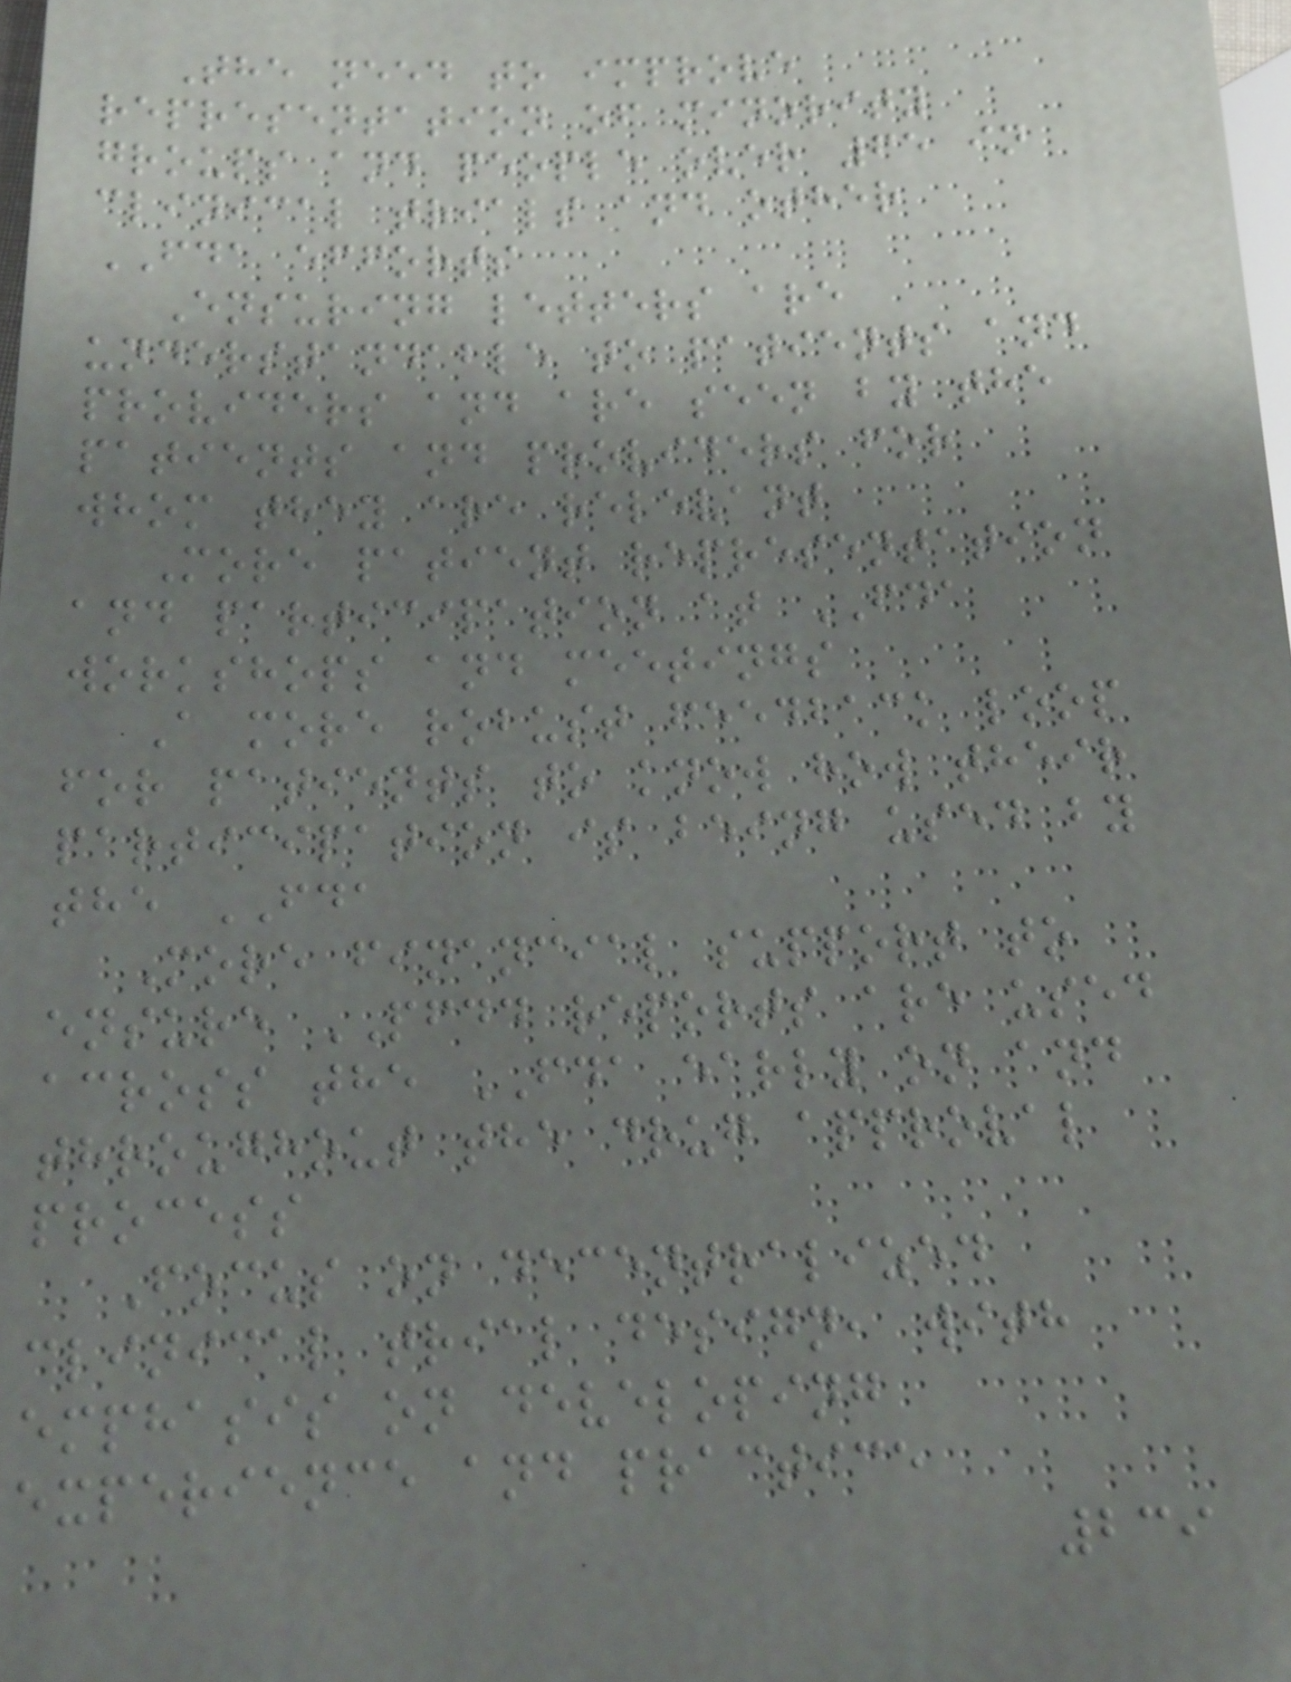The need to improve
representation of minority
groups and people over 65 in
clinical trials and other
FDA efforts
Ensuring letters are
understandable to patients and
providers and are seen by the
patients and providers for
whom they are relevant
More patient representation
and participation at FDA
workshops and meetings
A more robust feedback loop
for patients to know how their
participation is being used by
the FDA
More financial support to
ensure PFDD reports are used
across the FDA early on and
throughout the drug approval
process
Focus on decentralized
clinical trial design, with
emphasis on developing
experience and practice
239
